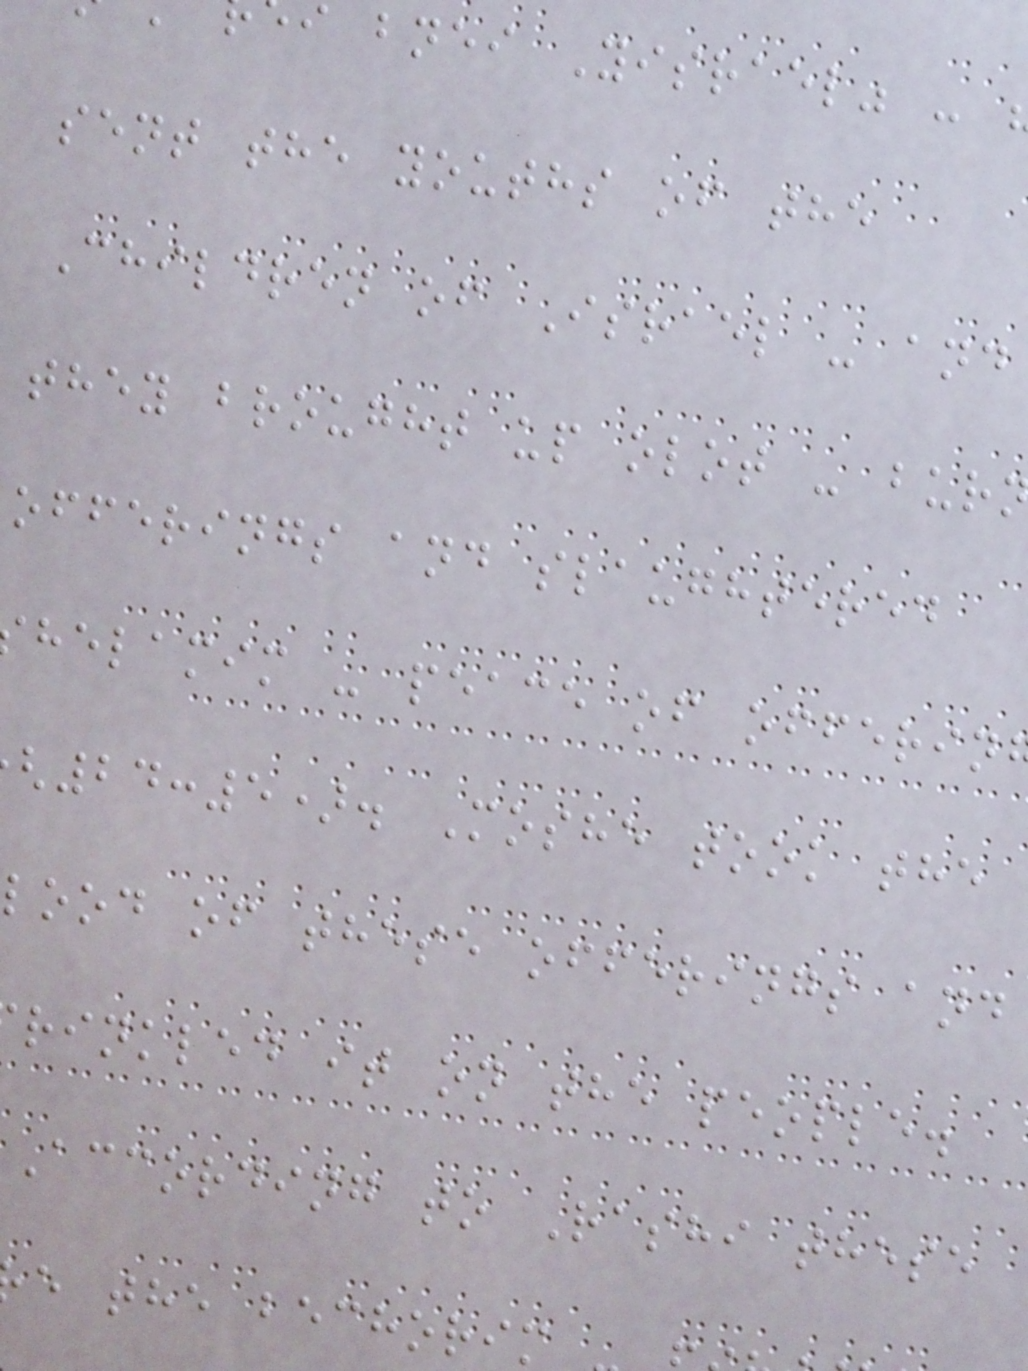i bnei Yisrael" -
sent the youths of the
Children of Israel - and
they brought up olot - bur
offerings and slaughtered
helamim - peace of offerin
24:5). Moshe took the
lood of these offerings and
rinkled it on the people.
According to Rashi these
e the bechorim
